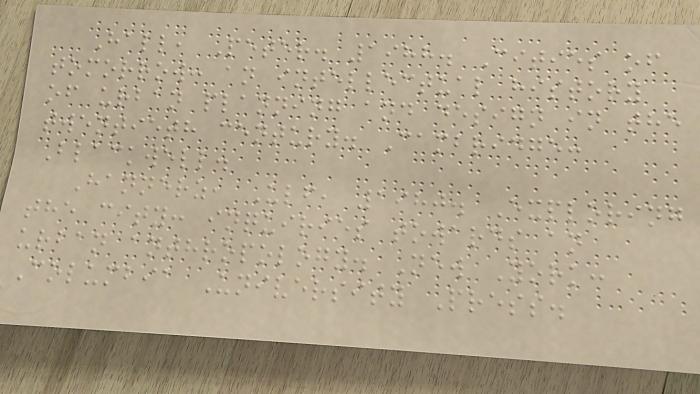Hall, Peter. 1988. Cities of
tomorrow: an intellectual history
of urban planning and design in the
twentieth century. Cambridge:
Blackwell.
Hannerz, Ulf, 1980. Exploring
the city: inquiries towards an
urban anthropology. New York:
Columbia University Press.
